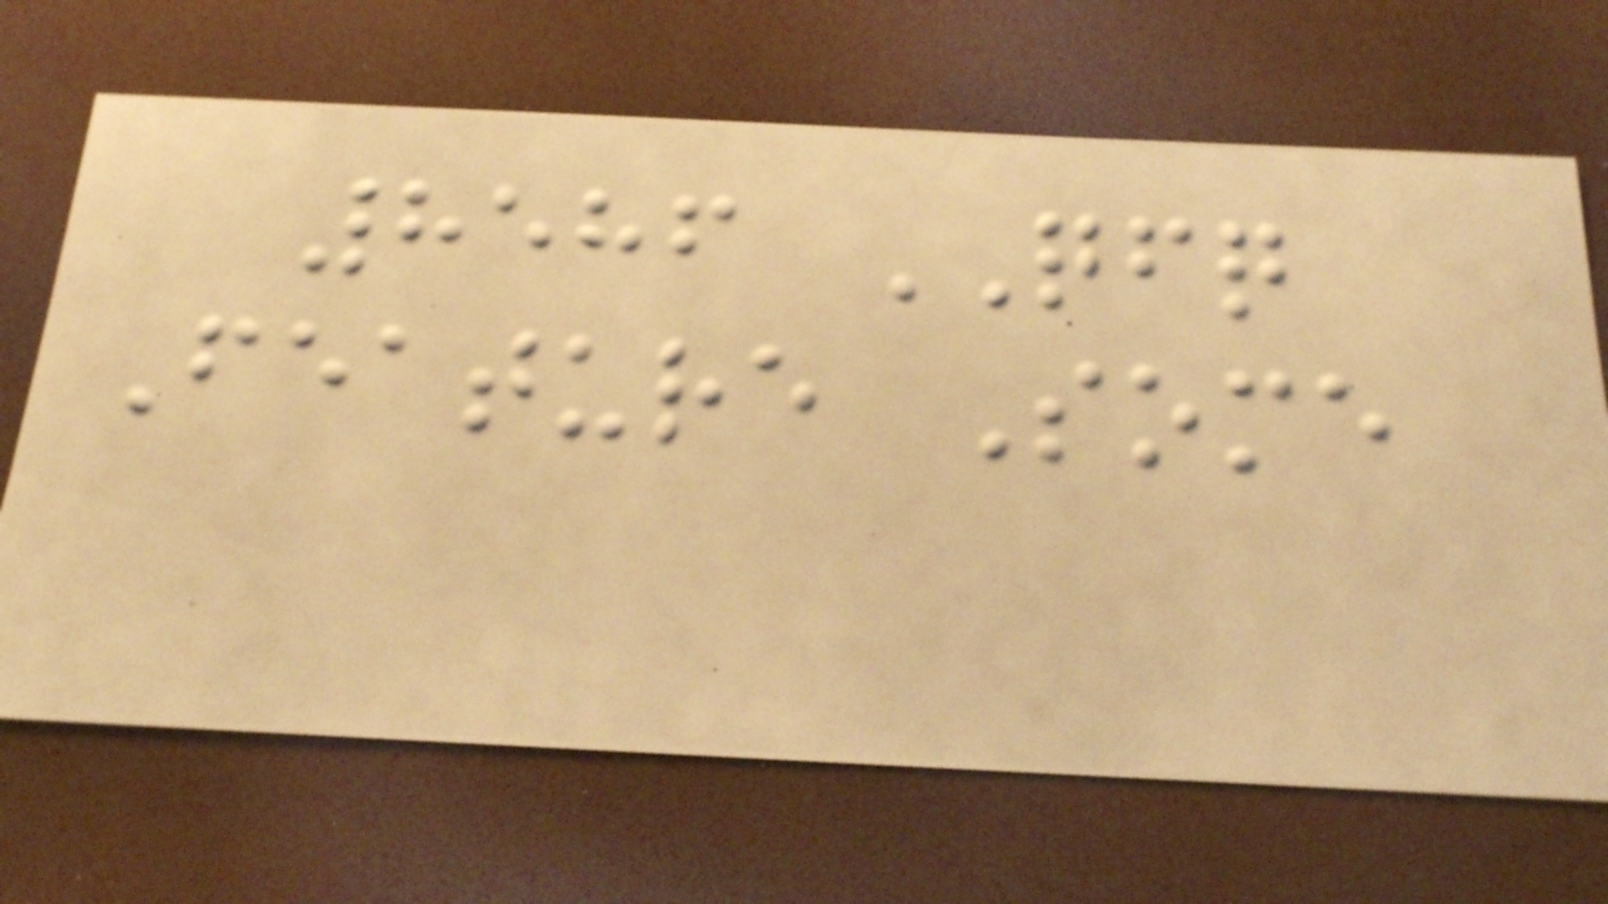8586 QFQ
Feature Some
